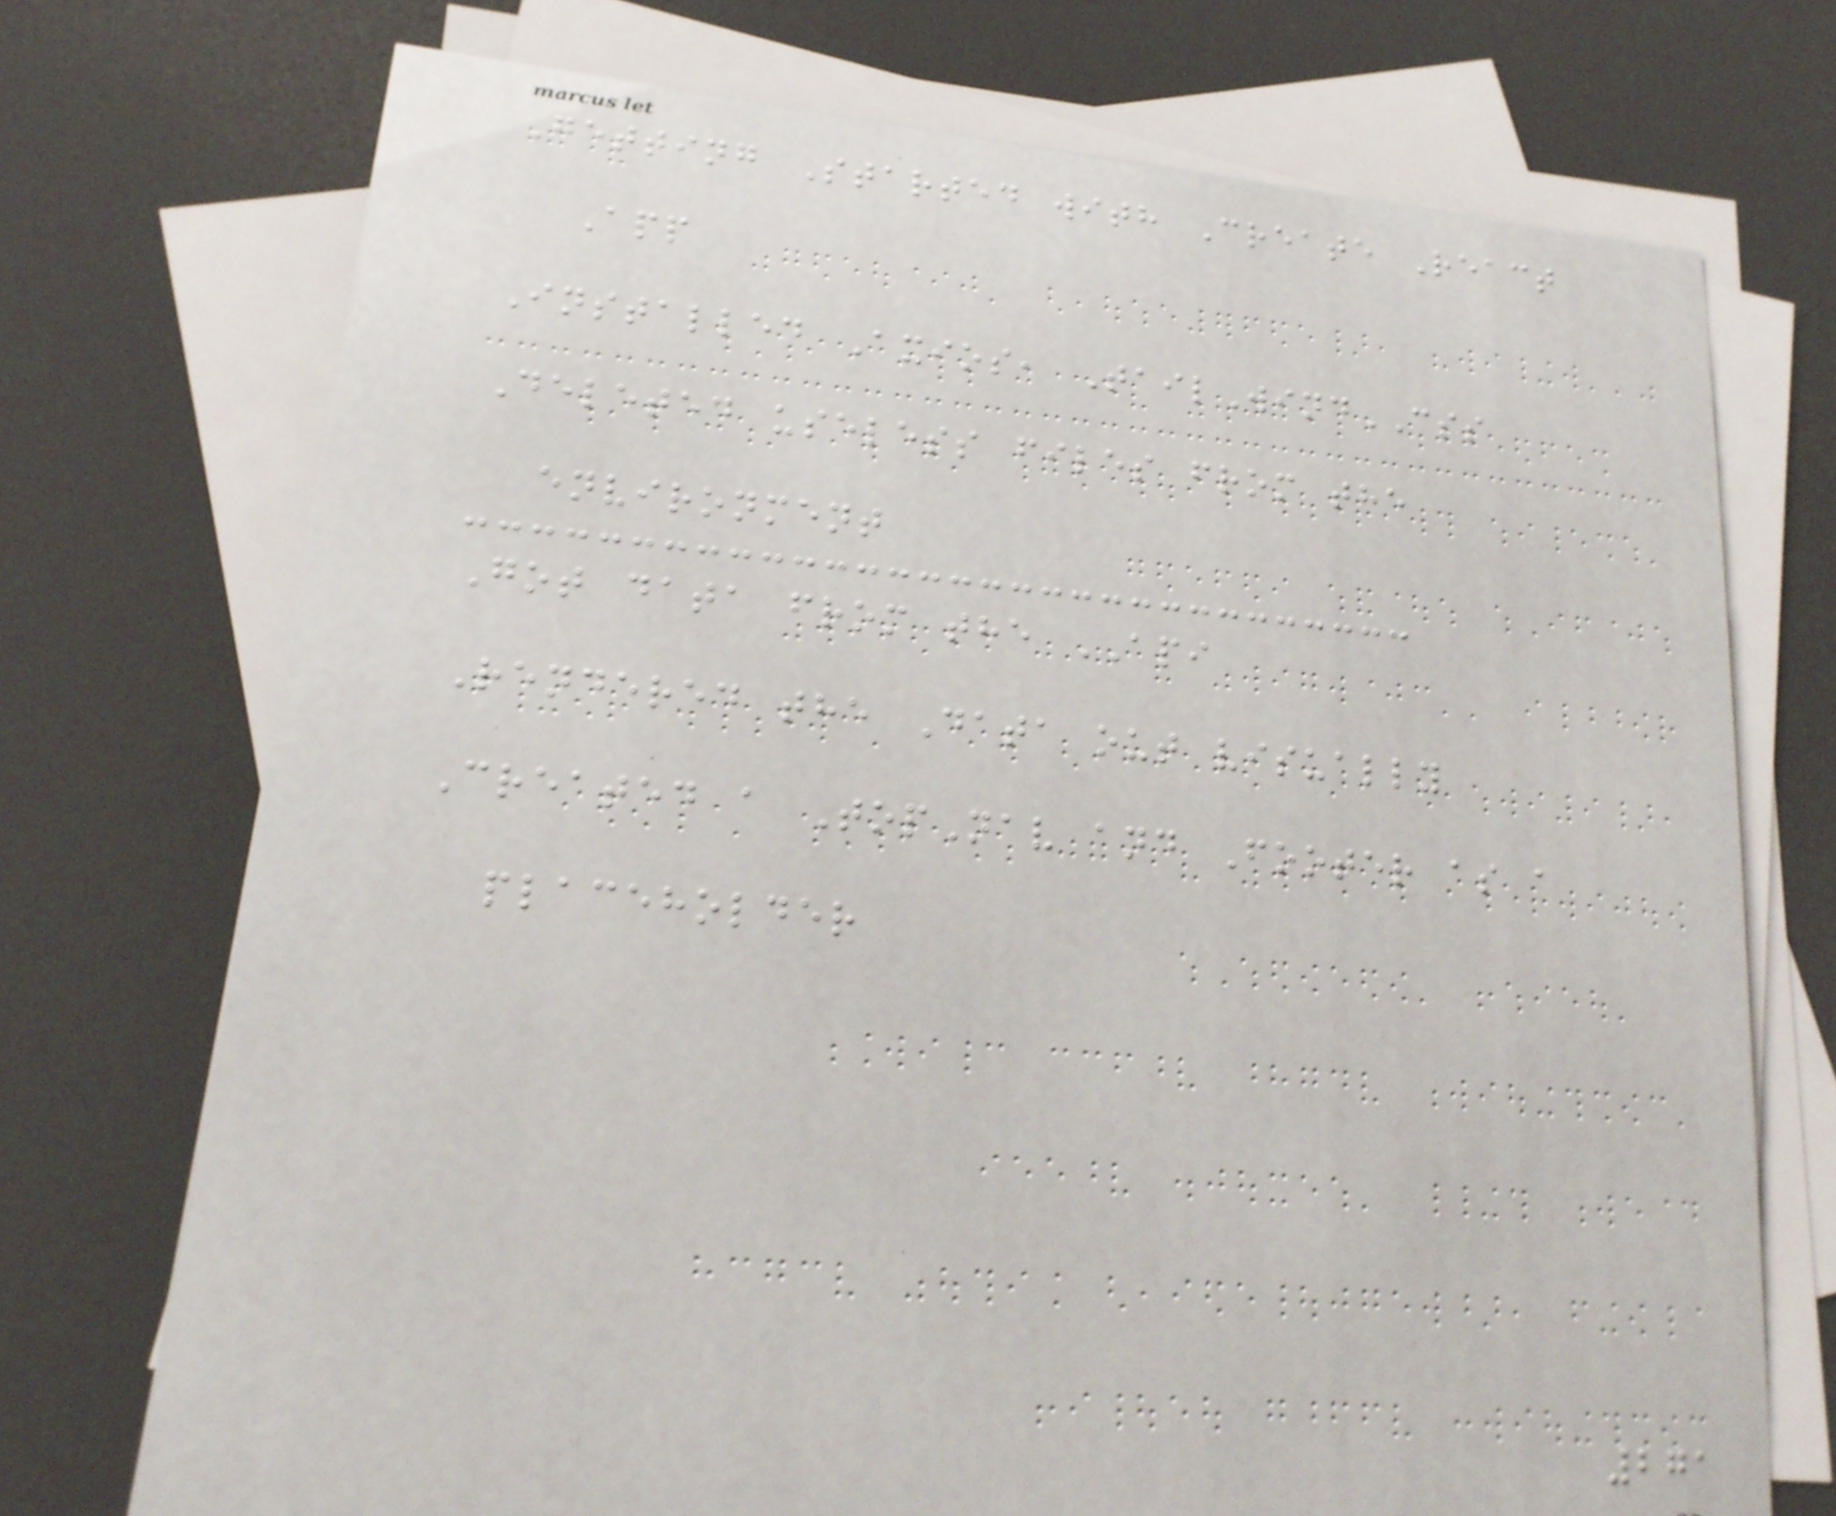Getting Started with Create React
App
Installed Axios, TailWindCSS
Deleted useless files from the
environment
Got data from the API
Rendered the Data out visually
Created a TopNav and Footer as a
placeholder
271
